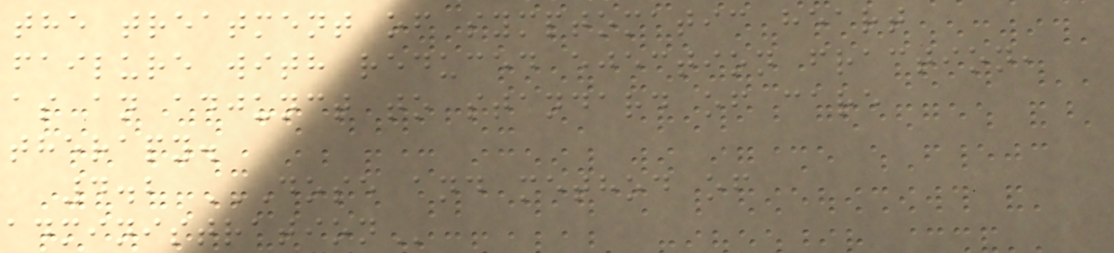the treatment of symptomatic heart
failure with reduced ejection fraction,
as an adjunct to standard of care
therapy.
4.2 DOSE AND METHOD OF
ADMINISTRATION
